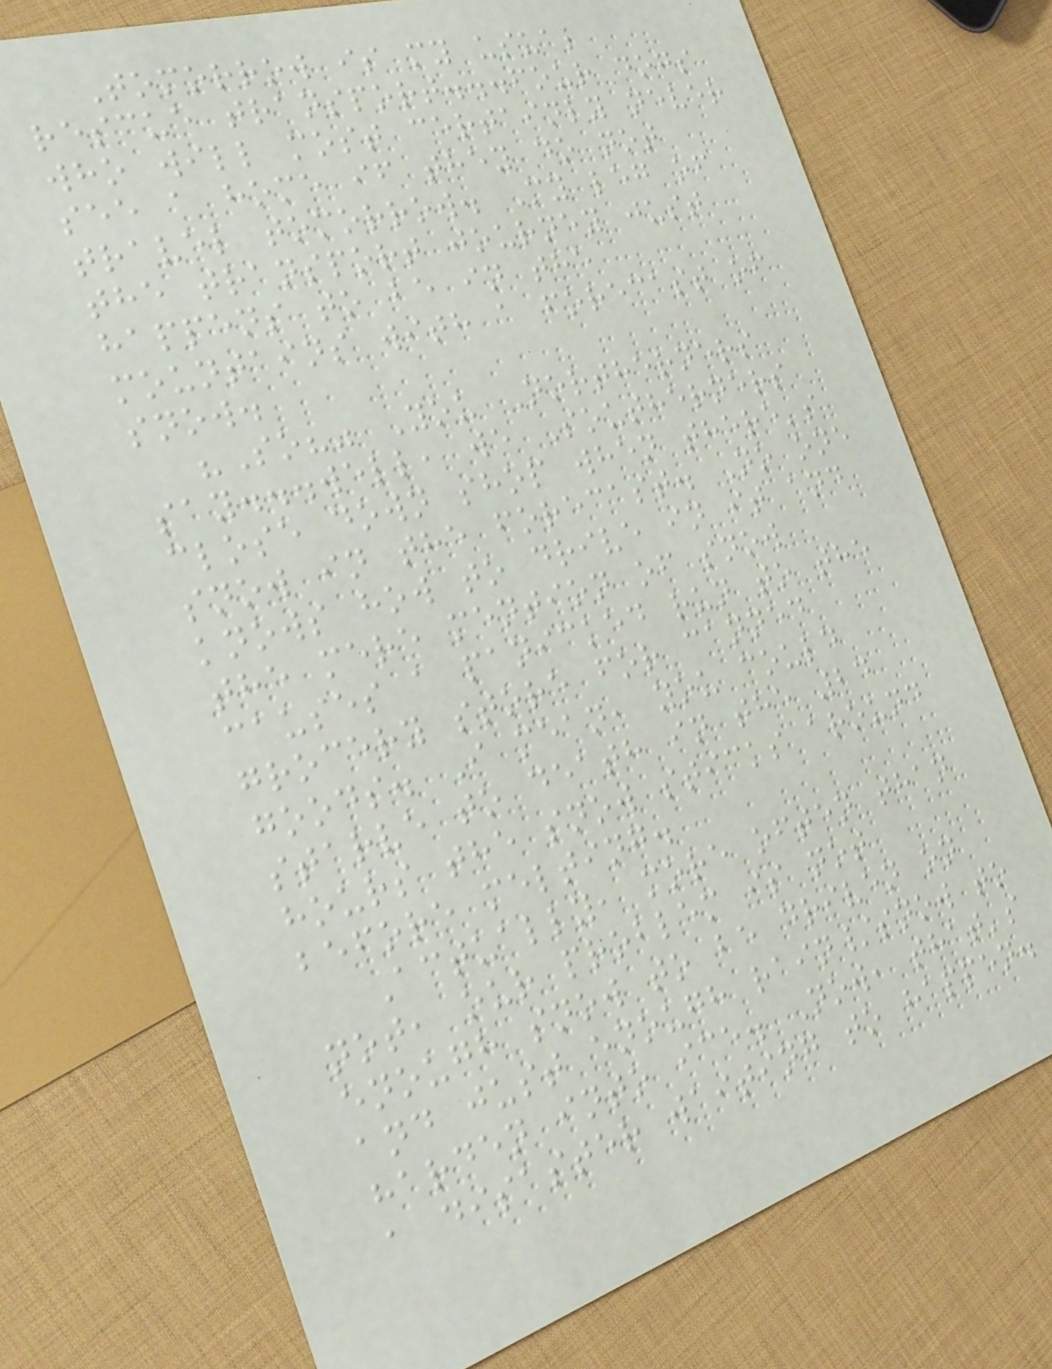Tomorrow is my usual
rescue transport...four dogs
who will most certainly never
see a home if they do not
travel tomorrow. My leg of
the transport journey just
happens to be in the
mountains with a forecast of
snow.
"So?" You Northerners
say...well, we Southerners
close down shop when there's
snow in the forecast. No one
knows how to drive in it and
the mere mention of snow
causes a panicked run to the
grocery store for canned
goods. I mean, you could
starve to death in the 24
hours the snow sticks around
before melting.
Actually, more often than
not, our problem is not
enough snow to be driven on
and just enough rain/snow to
harden into ice. Now, that's
a disaster waiting to happen.
